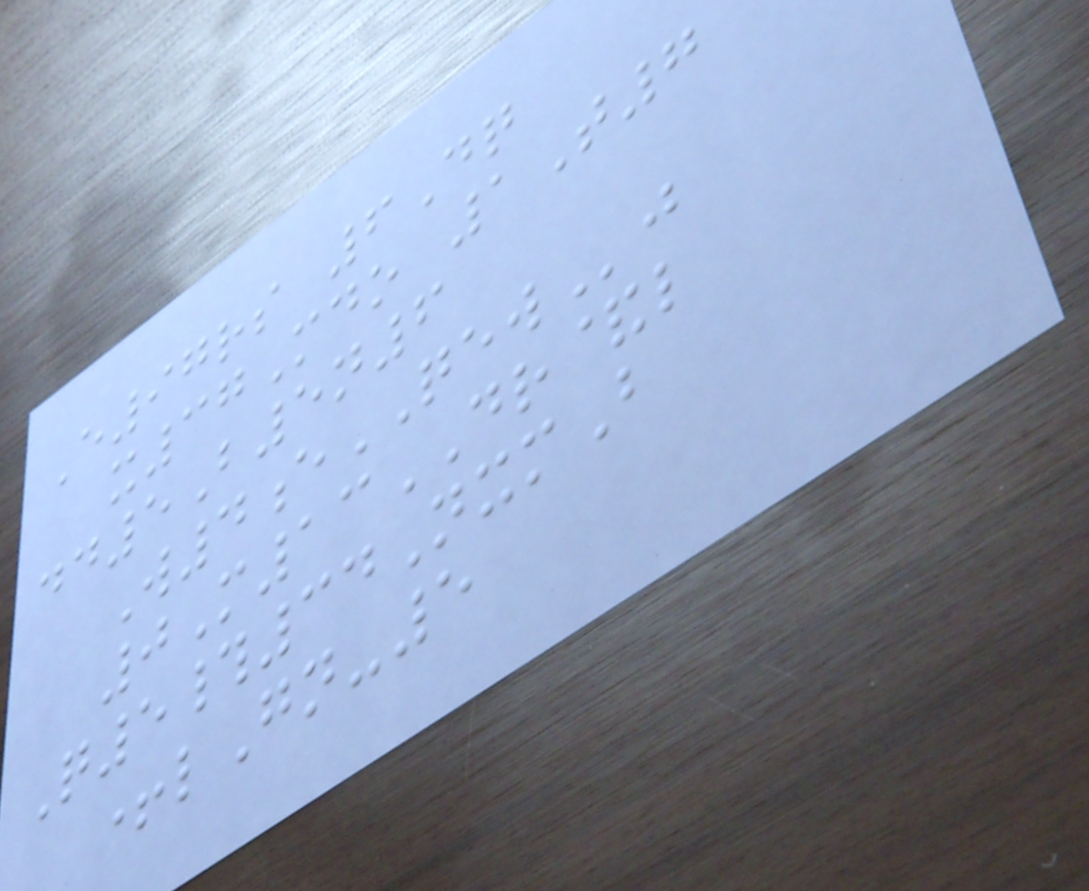E97rs 6Dq
x37Mdo 1T7
dd5B5n6
W4eQEWj
0M13DR&l
Q5#34NxmB
+lGn-5
